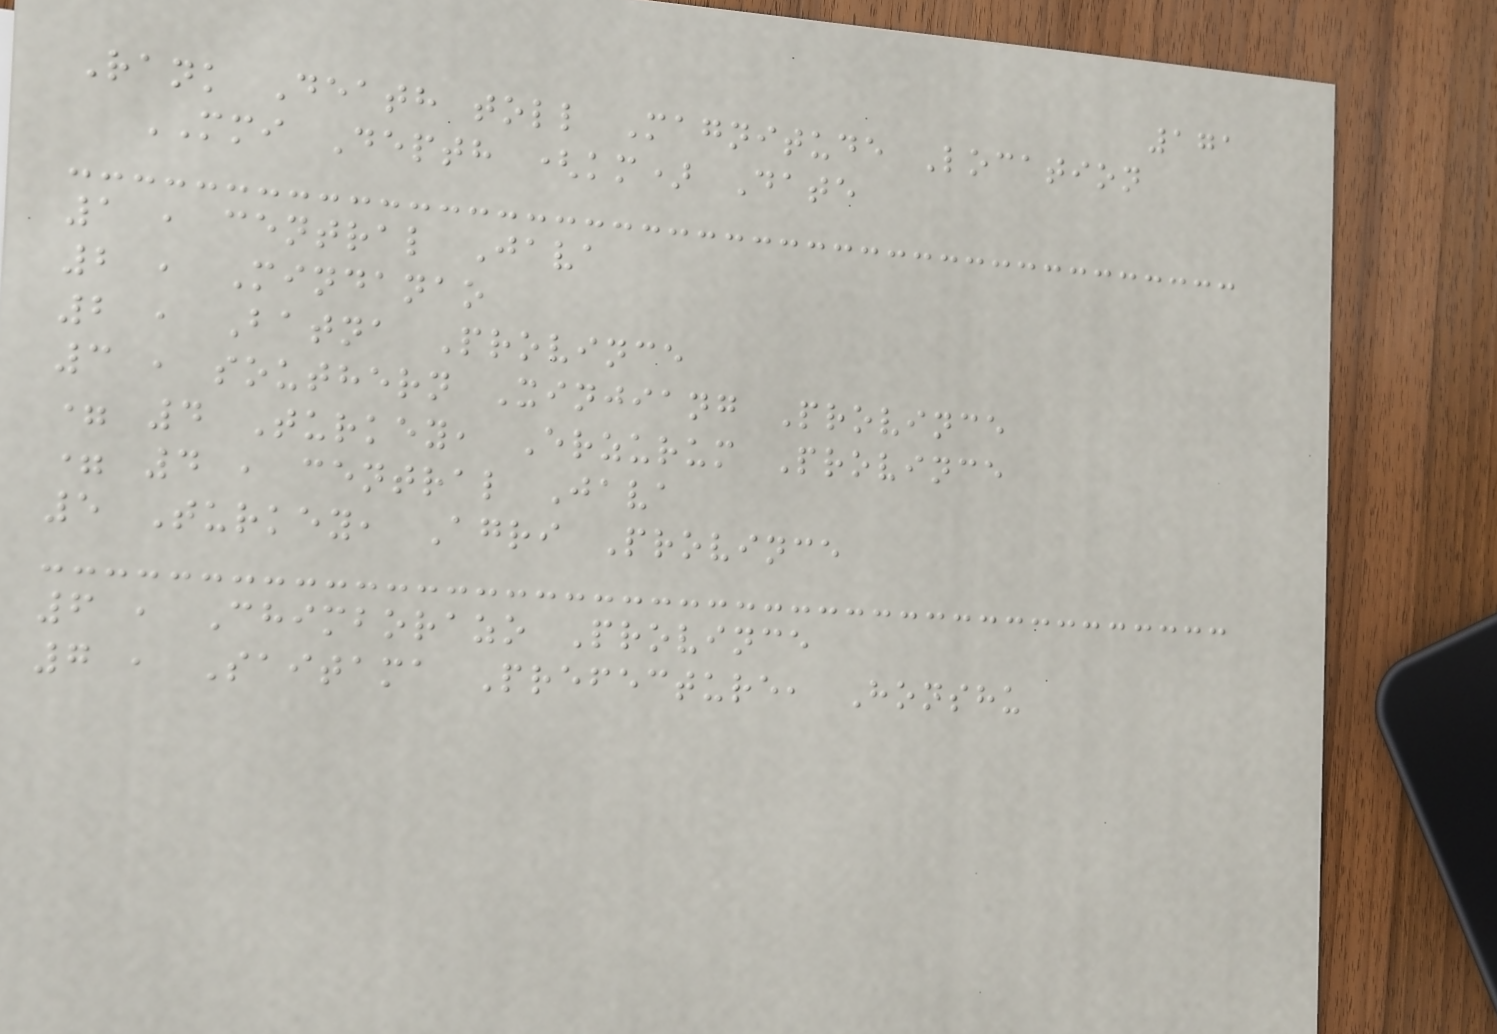171
Rank Death toll Magnitude Location
MMI Depth (km) Date
1 , central Java
2 , Mindanao
2 , Batna Province
3 , southern Xinjiang Province
= 4 Turkey, Erzurum Province
= 4 , central Java
5 Turkey, Agri Province
6 , Chimborazo Province
7 , Saitama Prefecture, Honshu
